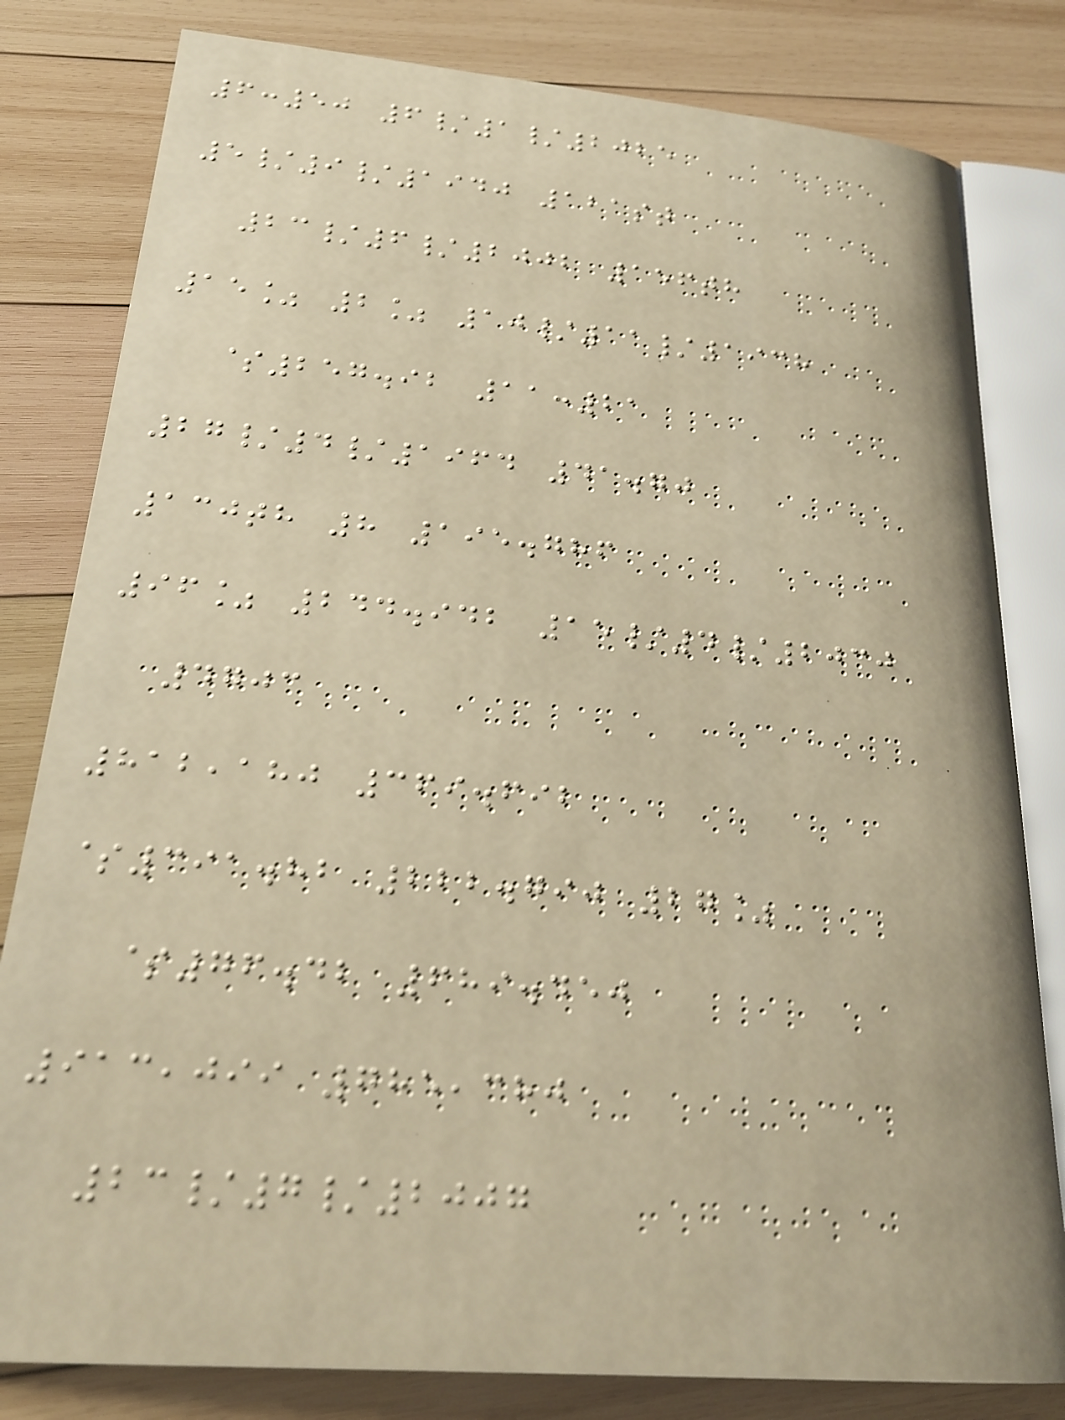6:50 6/1/2025
5/9/1940 121st
23/6/2002 156th
15% 2% 10/11/1938
$257.92 11:21
27/4/1964 41.70
130th 8 195.786
96% 244.942 15/4/2030
4703
812,180 369.692
$391.82 222.790 27%
$76.42 689.450
913,099 785,380
23/7/2007
